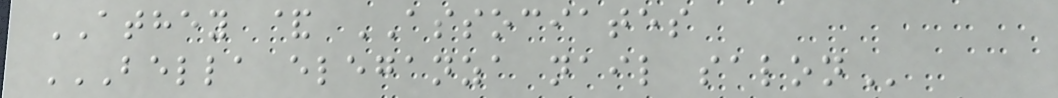ATHEY & ASSOCIATES
BELLA ELEGANZA NAIL SALON
